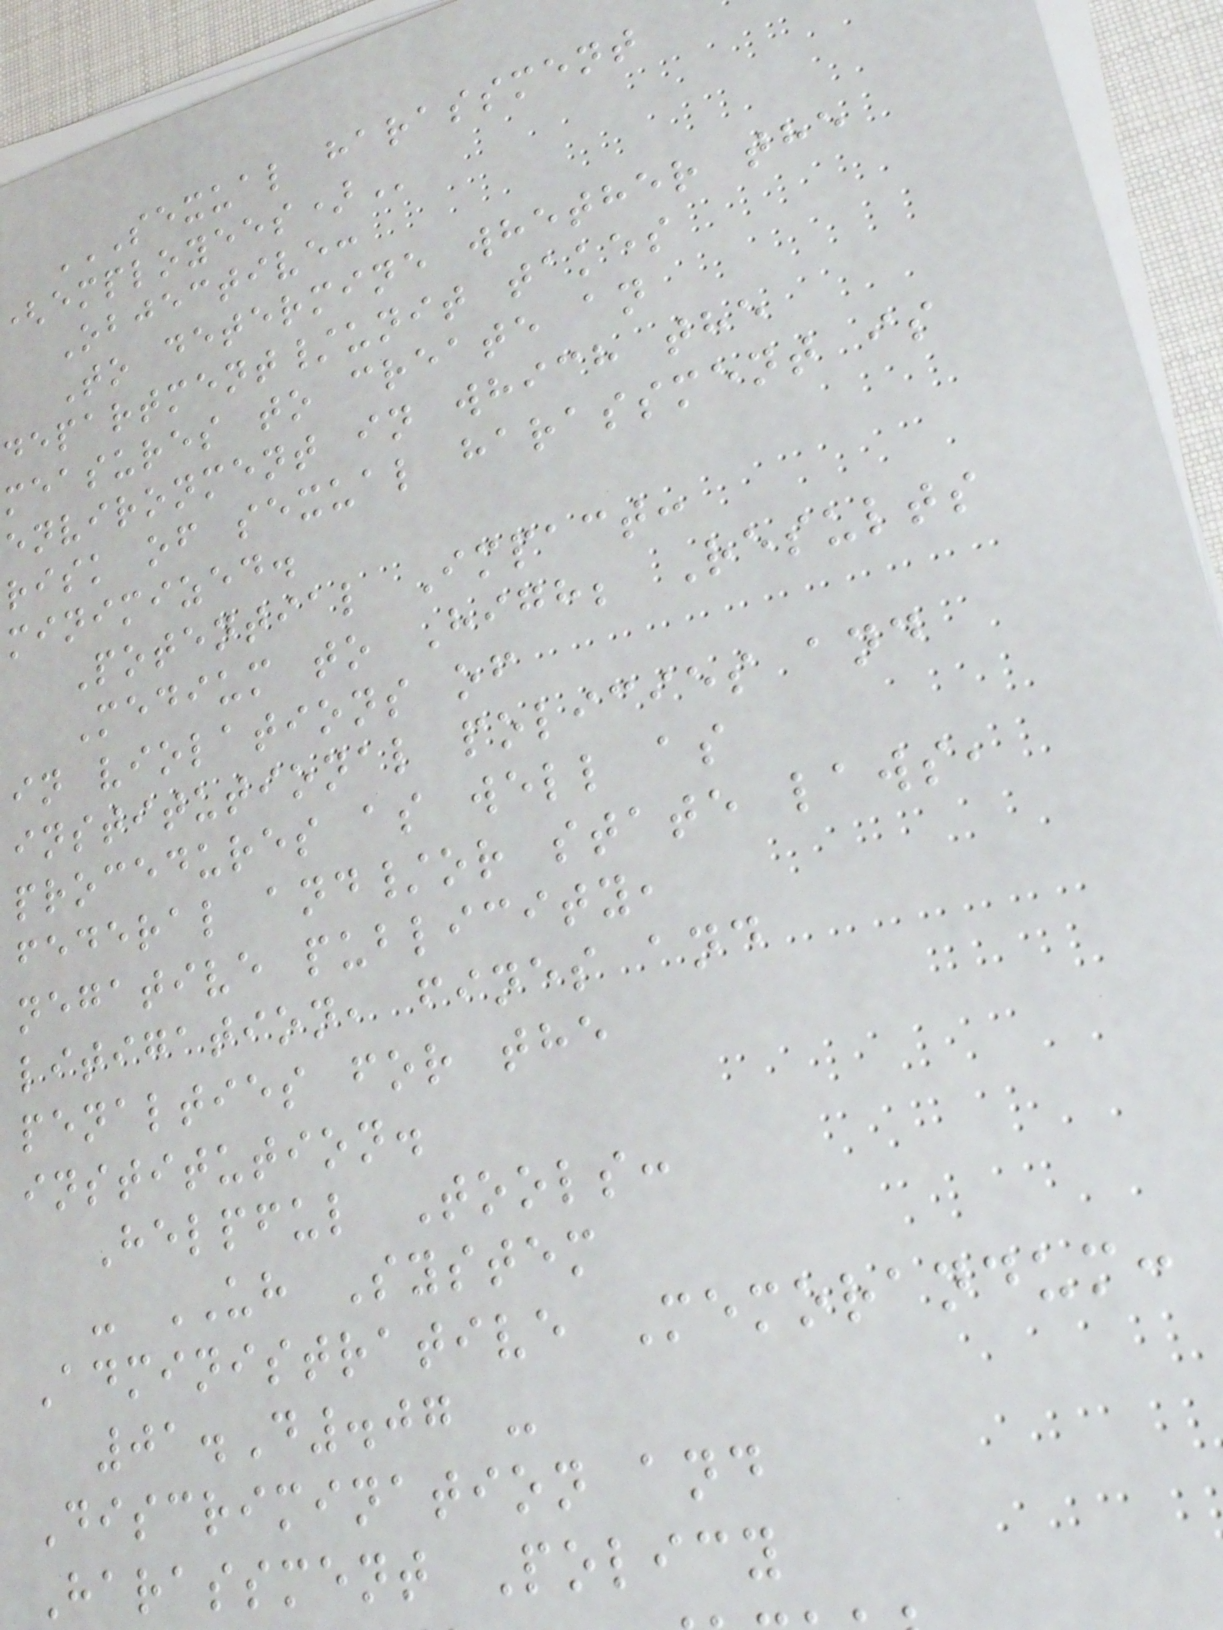SEXUAL HARASSMENT
Objective:
To determine whether the
department/unit takes
measures to create an
environment in which the
risk of sexual harassment is
minimized.
Potential Impact:
Medium to High; Results
in violations of
institutional policies and
procedures as well as
federal and/or state laws,
negative publicity,
litigation, fines and
penalties for the
institution.
Helpful Tools:
- UH System
Administrative Memorandum:
01.D.07 -
Discrimination and
Harassment Policy
